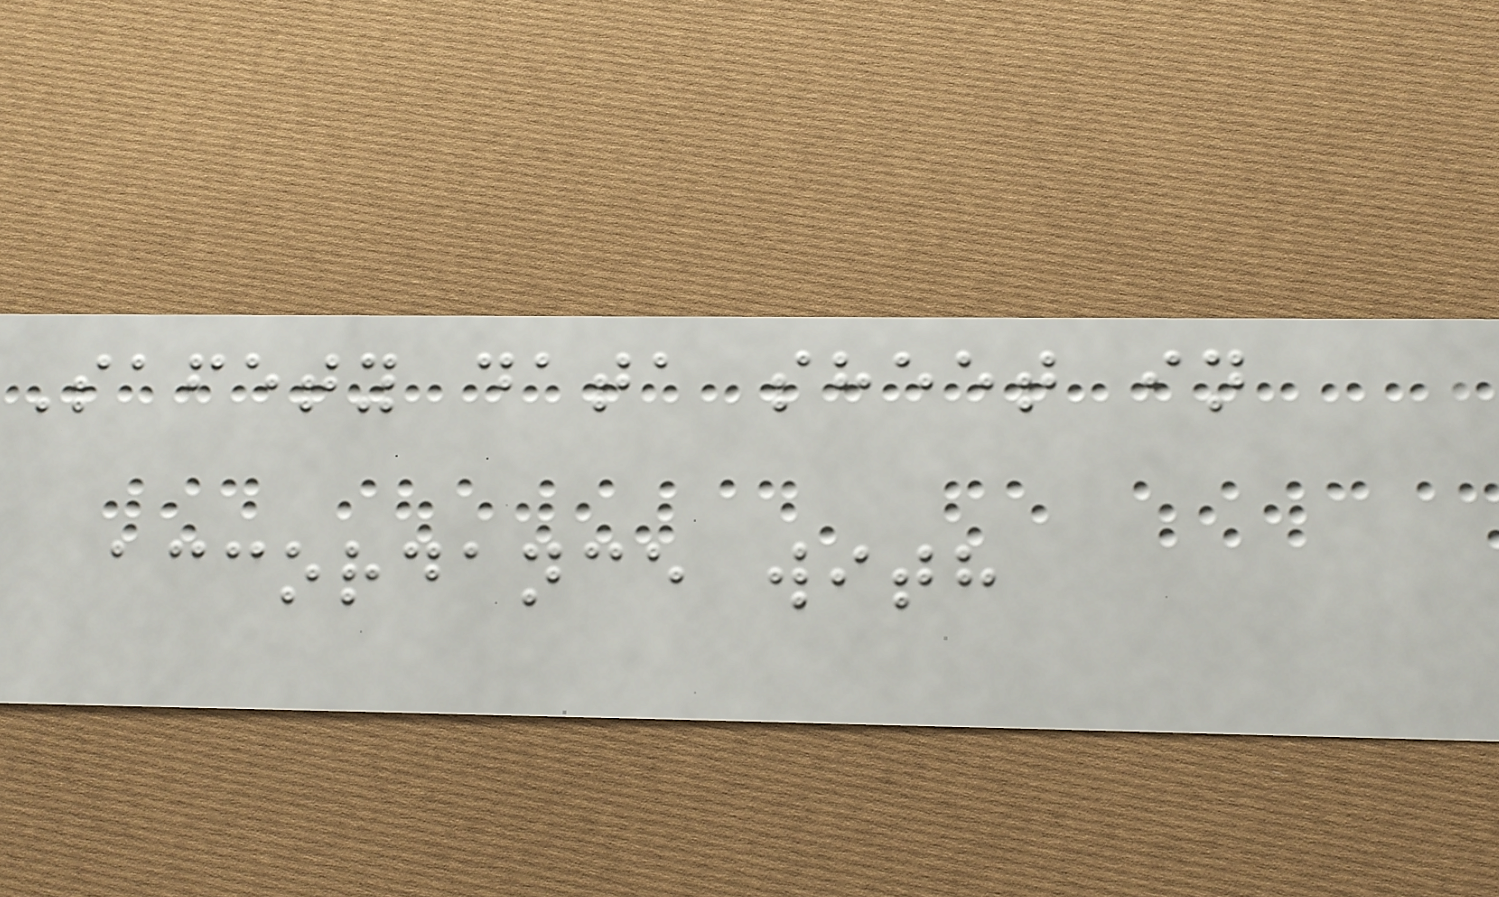Safety data sheet in
accordance with
